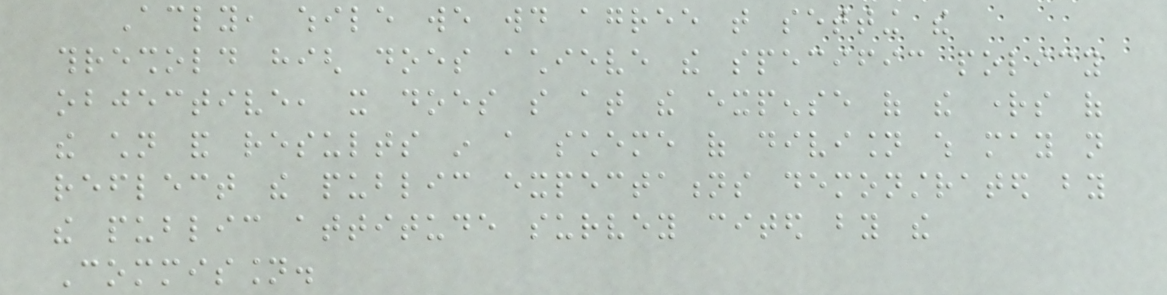Accordingly, while we would agree that setting the
threshold high does achieve the specific policy
objective, it does so at the expense of the rights of
the children and results in a scheme of division which may not
reflect the public expectations demonstrated by
the public attitude survey cited by the
Commission.
